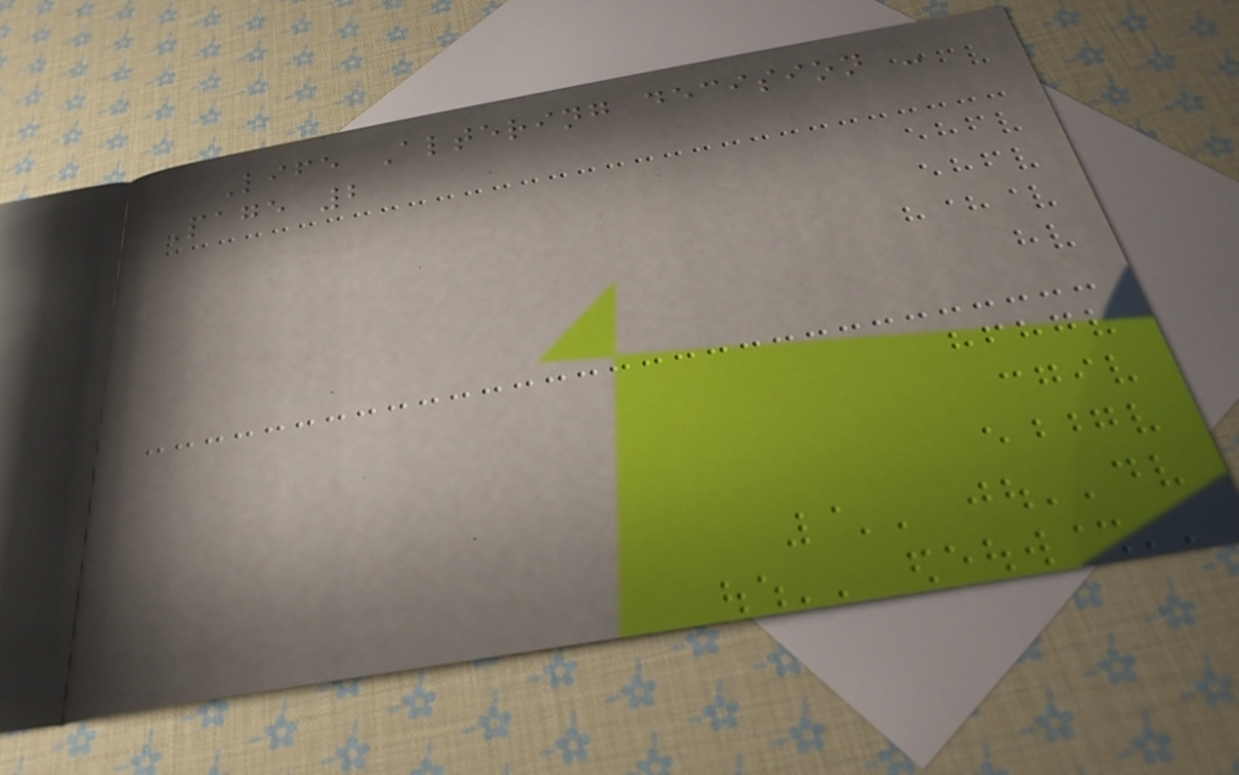Life Altering decision -
Page 2
